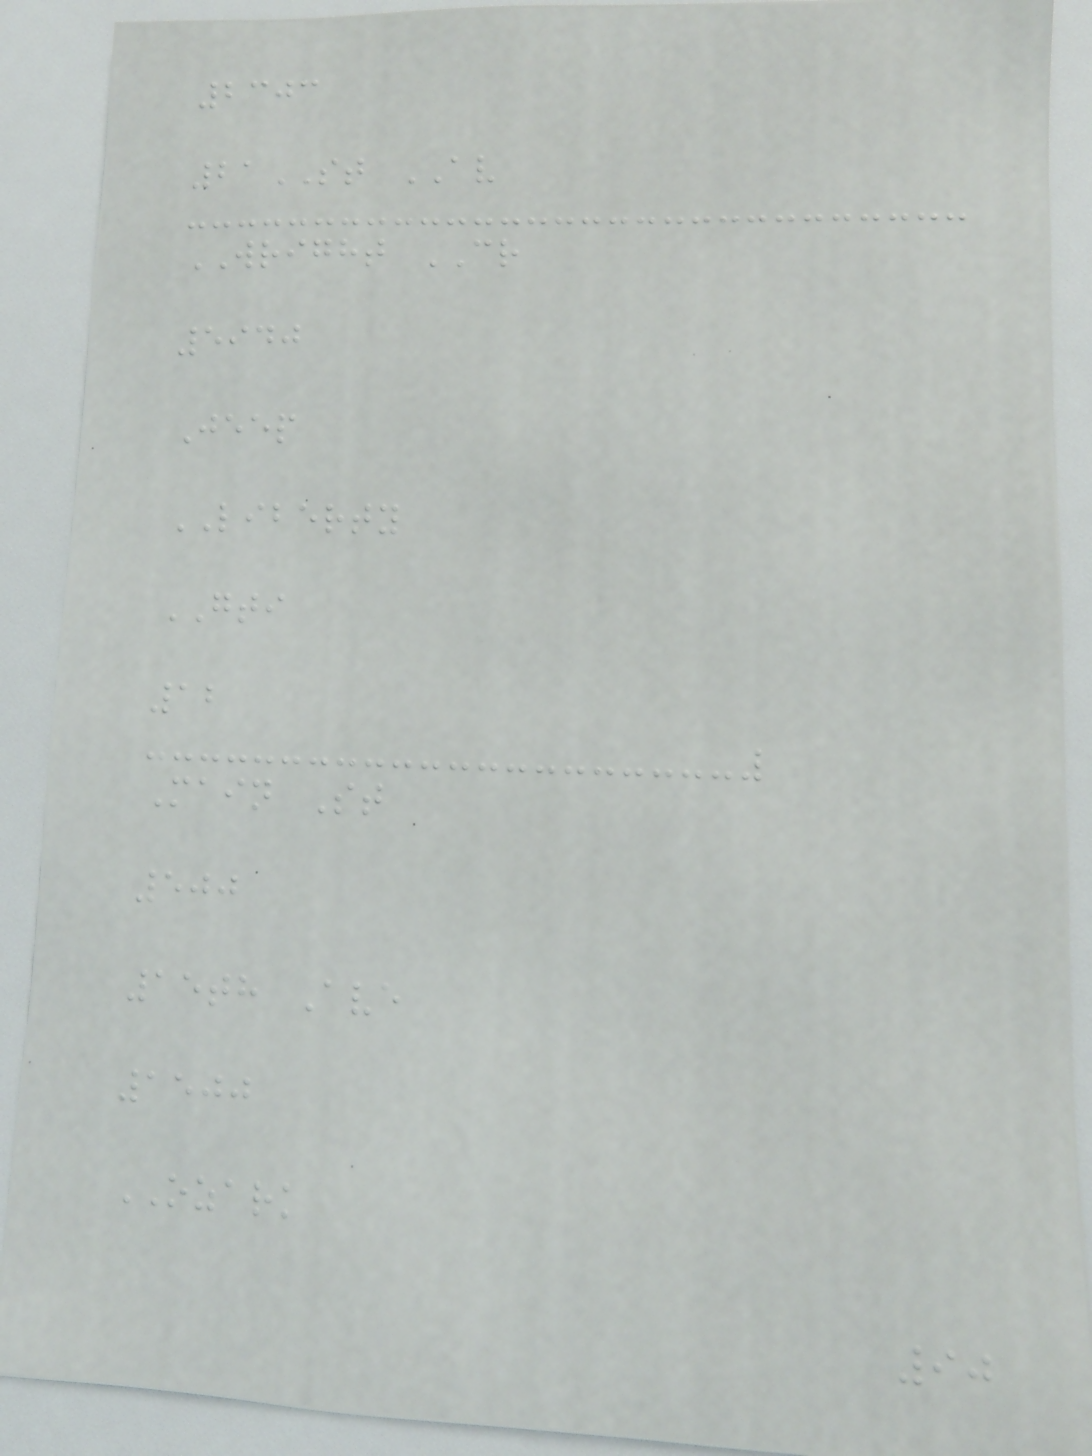2303
21ST AV
WRIGHT CR
5940
Jeep
LIBERTY
GTI
12
Main St
500
15th Ave
1500
OZARK
90
